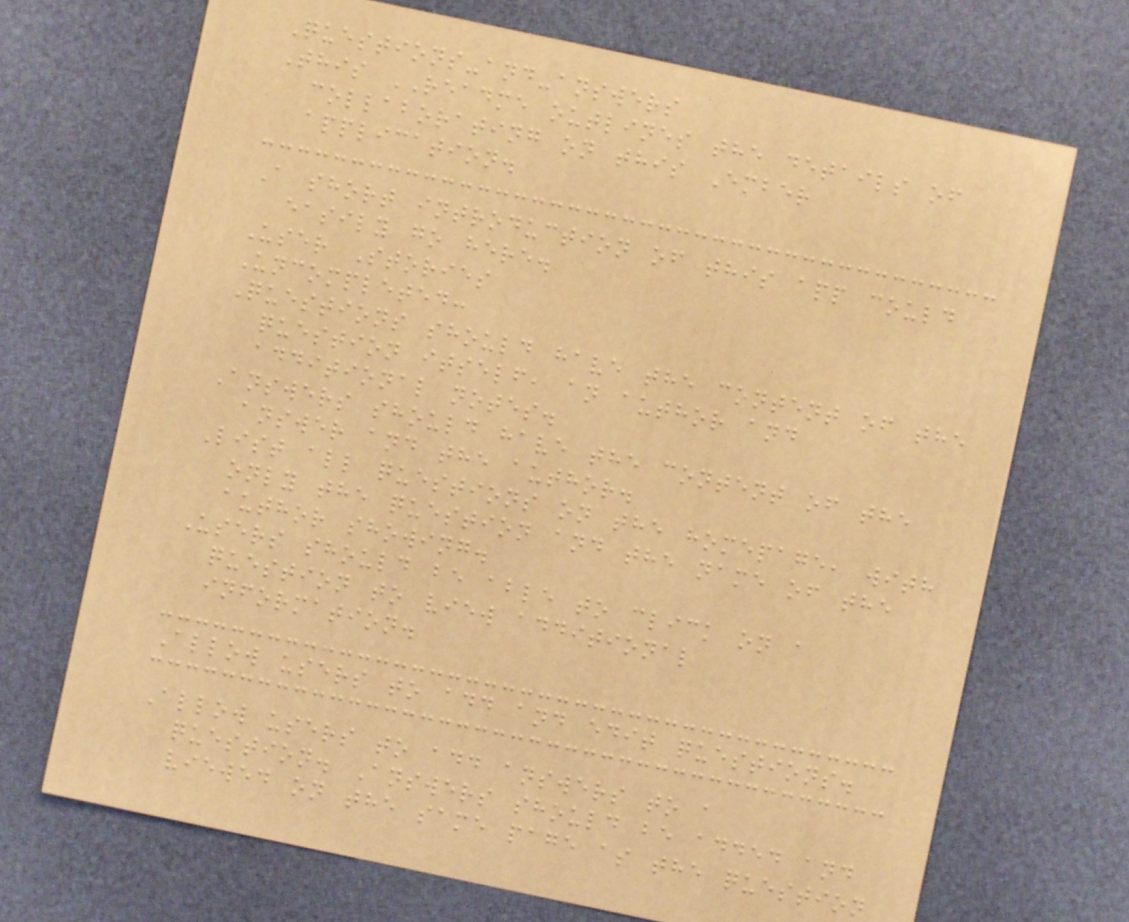Questions-and-answers
This README outlines the details of
collaborating on this Ember
application.
A short introduction of this app could
easily go here.
User Stories
Uncompleted:
Questions should have the content of the
question itself, an author and
additional notes.
Answers should have the content of the
answer and the author.
List all questions on the homepage, with
only the question and the name of the
author showing.
Users should be able to click on a
question to view additional
information.
Allow users to add and edit questions.
Allow users to add answers to a
question. Answers should be added and
viewed on the same page as the question
